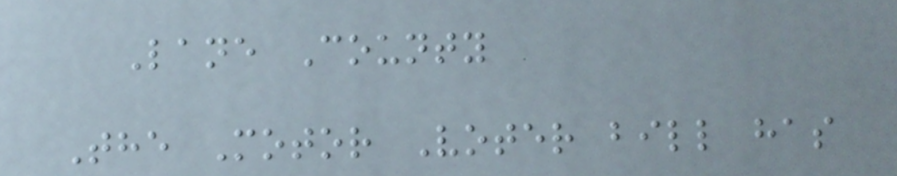Lane County
The Motor Voter bill has
